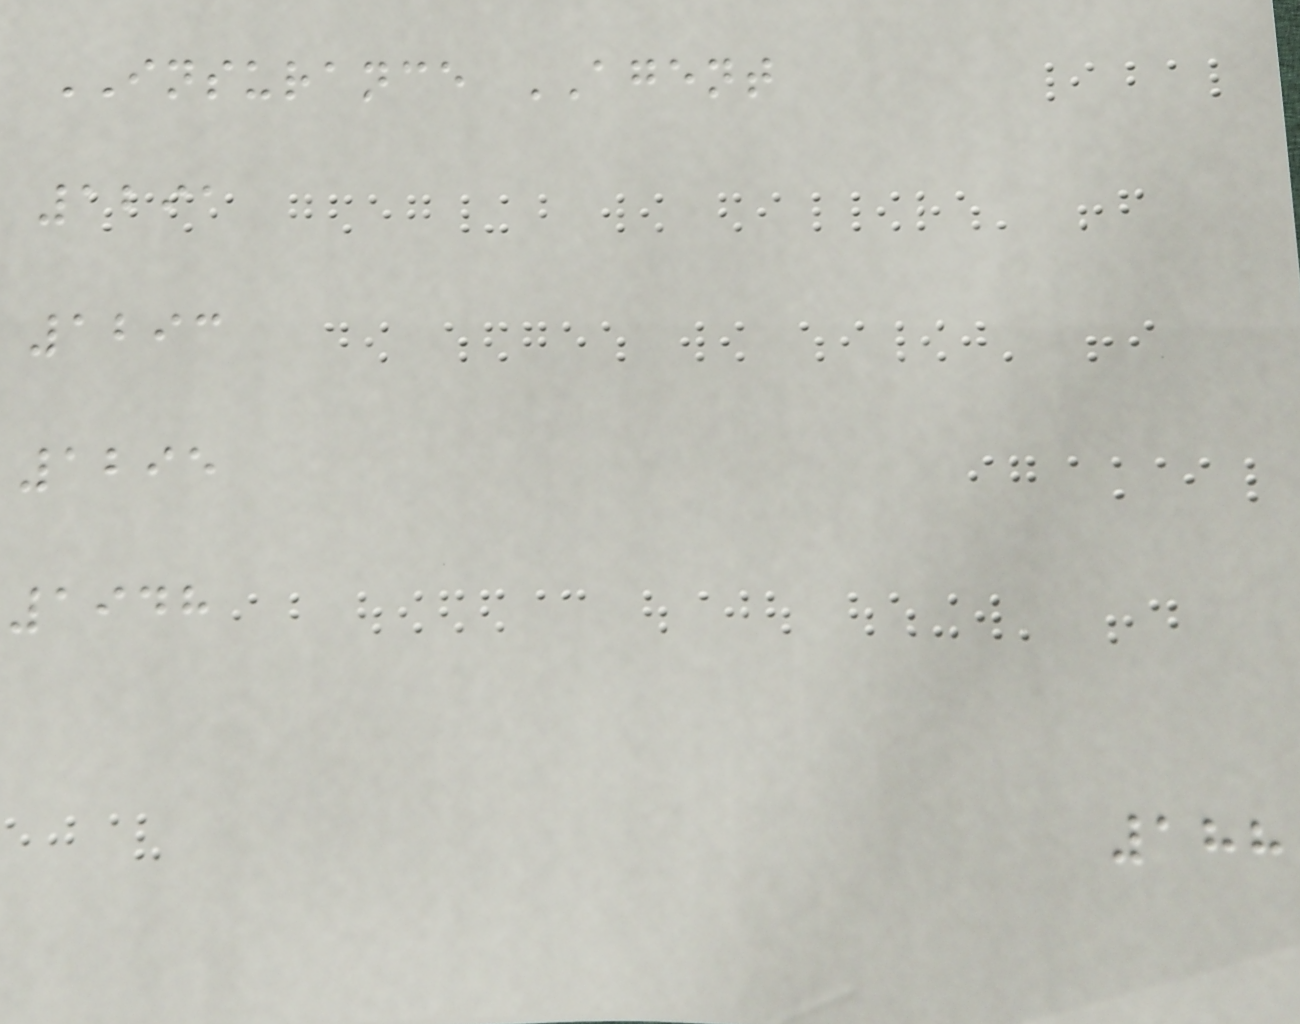INSURANCE AGENT
1291
1293
1295
1948
188
